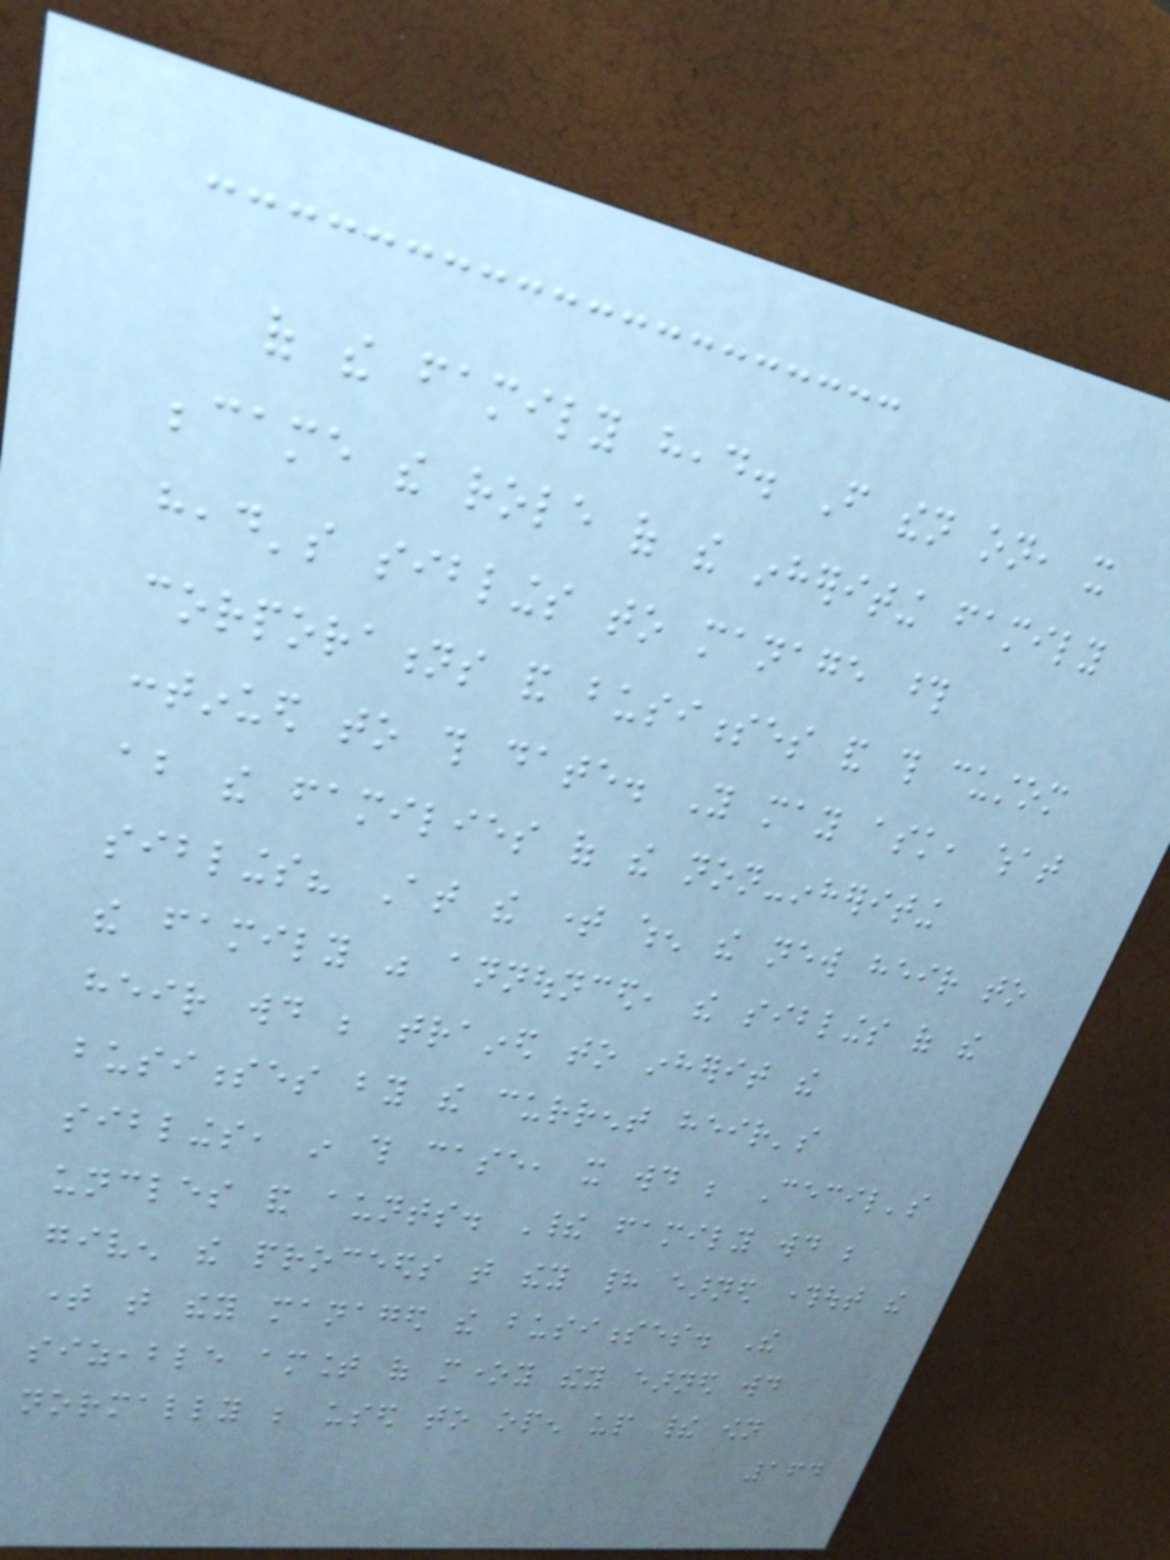of the family head. From then on, it
became the role of the inheriting family
head's siblings to manage those
corporations and businesses and this custom
continued to this date. You may ask, what
about the families of the non-inheriting
siblings? At the time when the new heir to
the family was announced, the siblings of the
heir would be trained to inherit the
businesses by the current heir's
siblings, in this case, it would be Cecil's
uncles and aunts. Their family would be
given the proceeds that they had earned throughout the
time that they managed the businesses. The
sizeable amount of money they earned would
normally be used to open up their own
164
